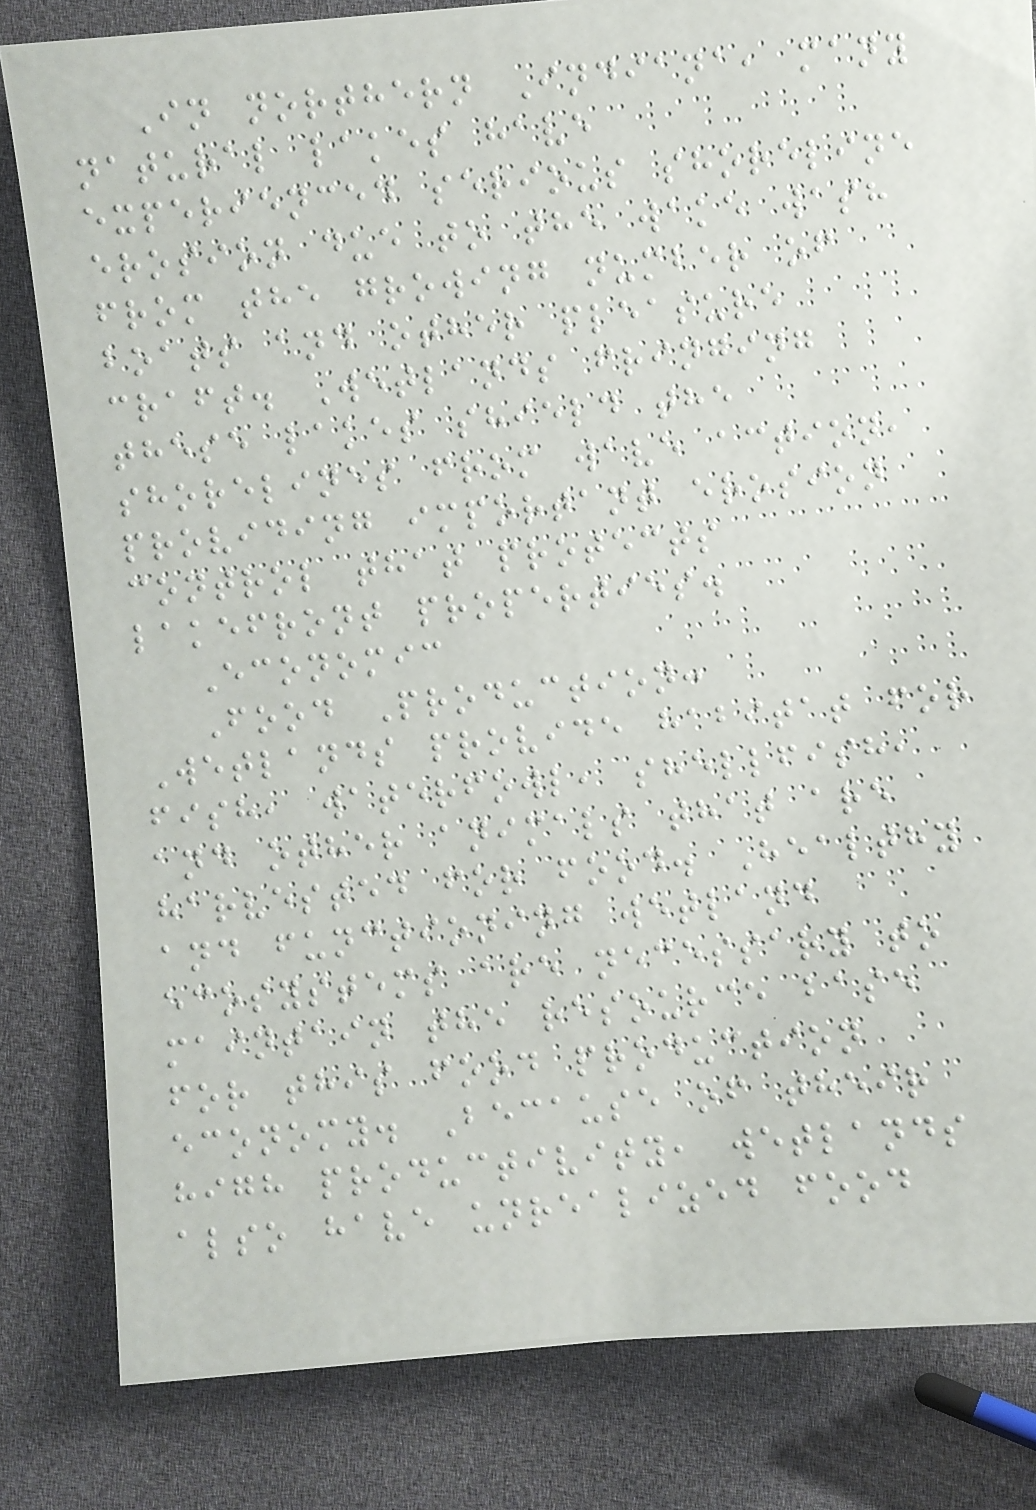In northern Indiana, many
natural lakes have
experienced serious shoreline
erosion due to the wake wash
from the growing number of
boats and other pleasure
craft. Wetlands fringing
these lakes shield the
shorelines from wave action,
providing important erosion
control that protects
lakefront properties.
Economic
Food Production:
Wetlands provide habitat for
fish, waterfowl, shellfish,
and other animals that are
harvested for food. Healthy
and functioning wetland
ecosystems are necessary to
maintain the resource base
for this food production
economy. Because of their
high productivity, wetlands
also have unrealized food
